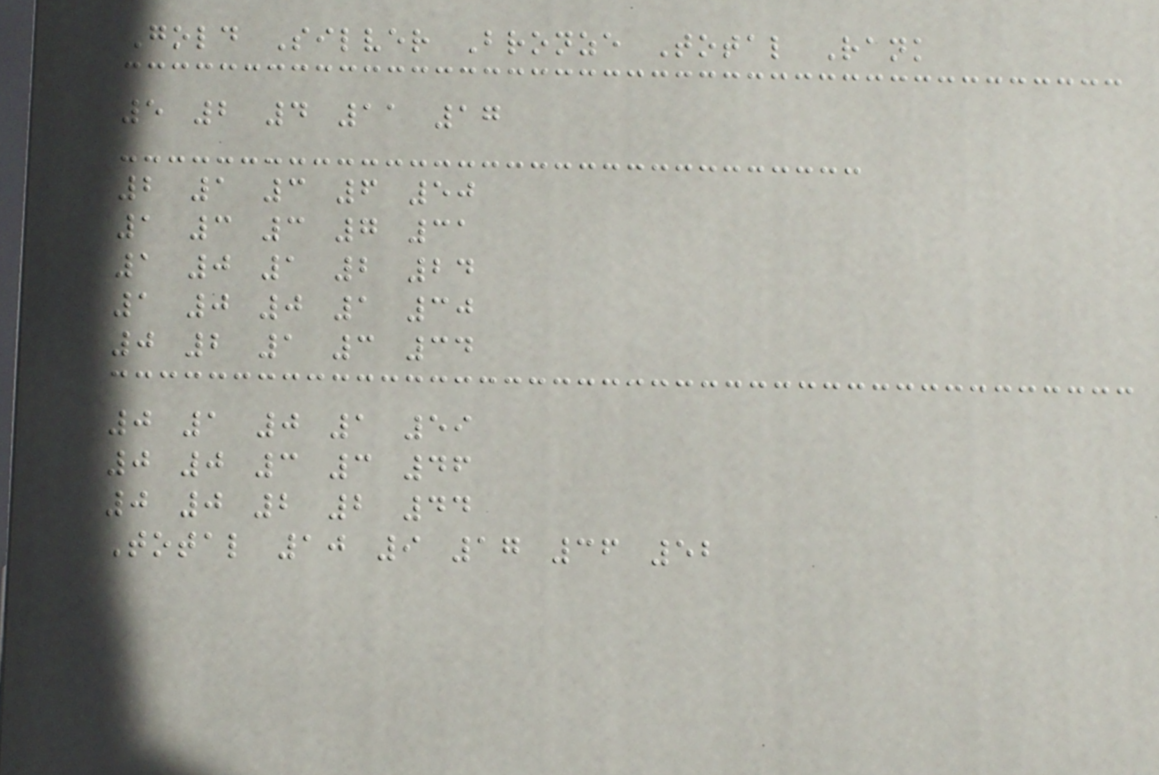Gold Silver Bronze Total Rank
5 2 4 11 17
2 1 3 6 50
1 3 3 7 31
1 0 1 2 24
1 0 0 1 30
0 2 1 3 34
0 1 0 1 59
0 0 3 3 46
0 0 2 2 44
Total 10 9 17 36 52
